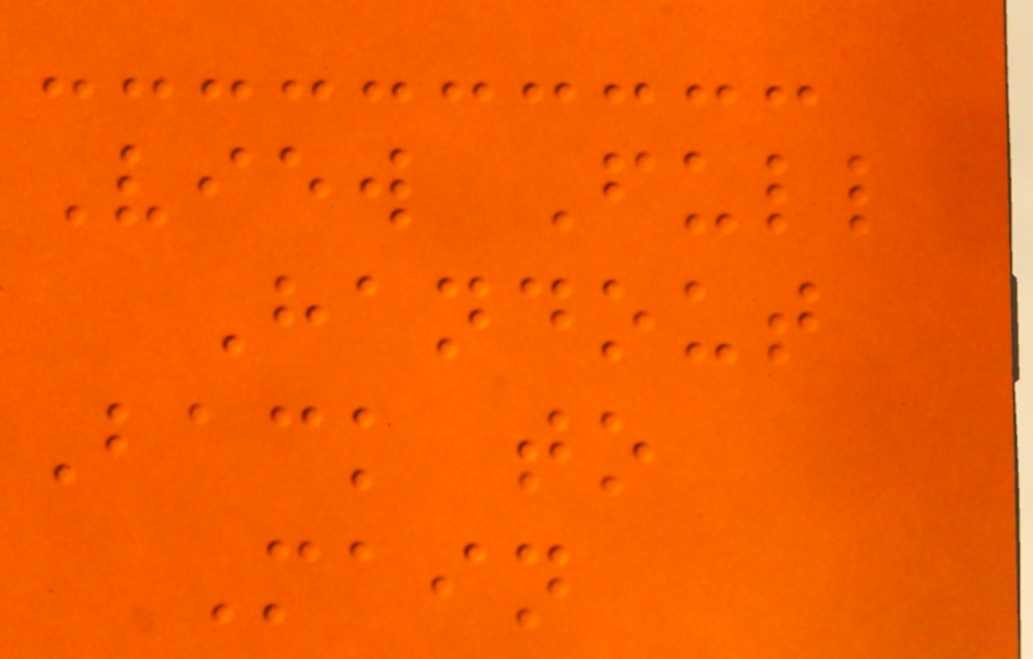View Full
Handout
Back to
Main
